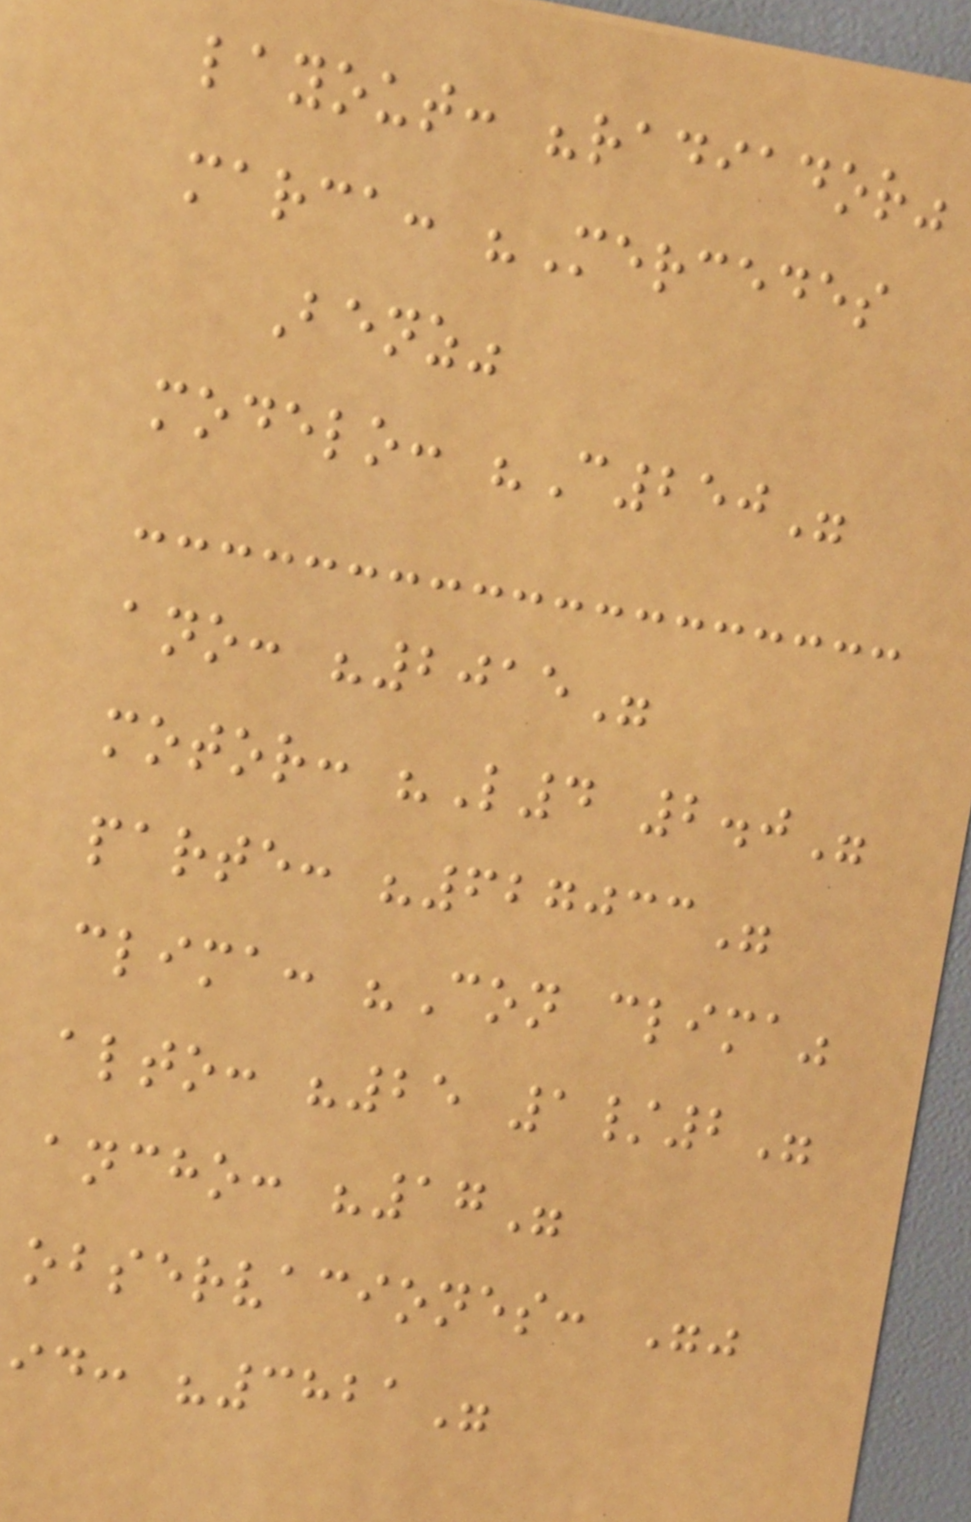layout: "radiador"
marca: "Mercedes
Benz"
modelo: "C250"
ano: "2015"
motor: "L4 2.0"
parte: "627033"
clima: "Con clima"
alto: "25 1/2"
ancho: "17"
observaciones: ""
id: "3821"
